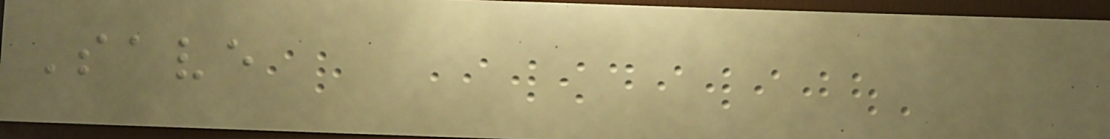Save
